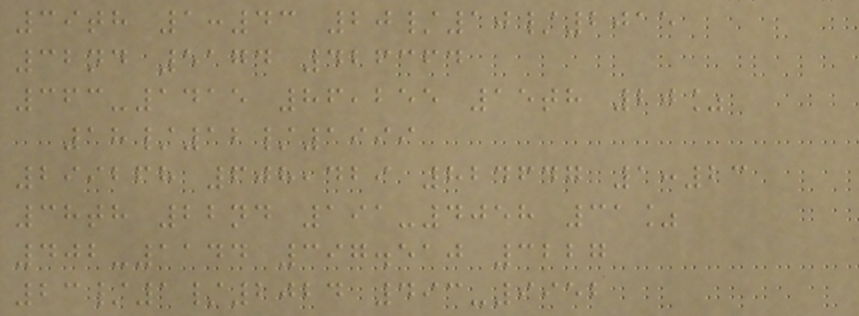39th 1:43 20/10/2015
32nd 5174 426364
363-1415 86,255 15th 20%
18/12/1999
299268 608,429 824647 1:23
38th 22nd 191-4058 31%
402-1144 397.510 3227
23/1/2024 493-9952
